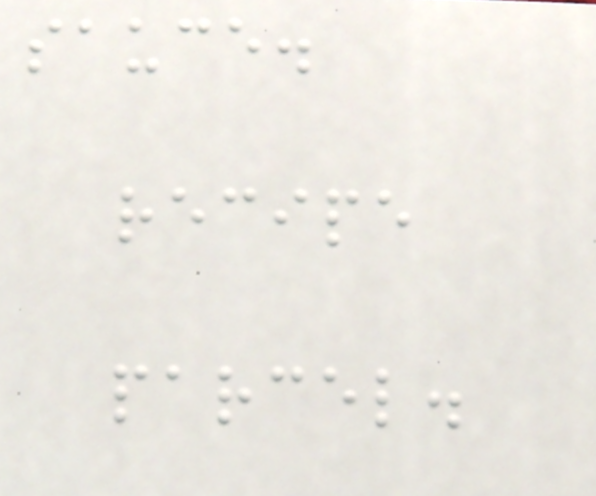sauce.
recipe
parcel.
